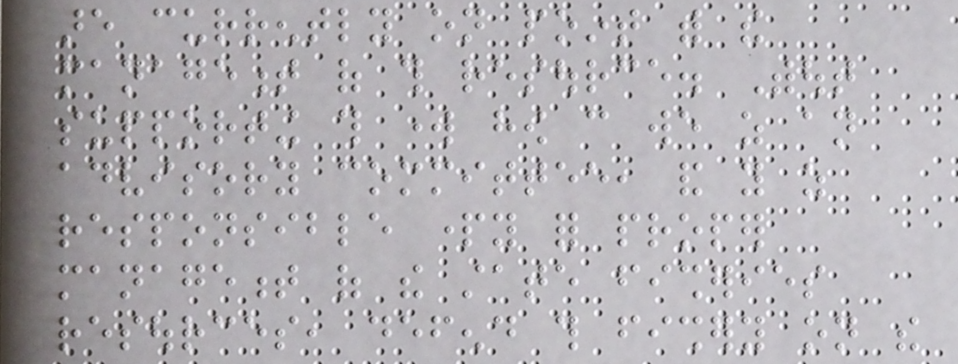are currently on point with the
management of this resource. Without
supporting this work how can we as an
advisory committee, and you as
responsible party for proper
management of the state fisheries
resources, defend this fishery on the
